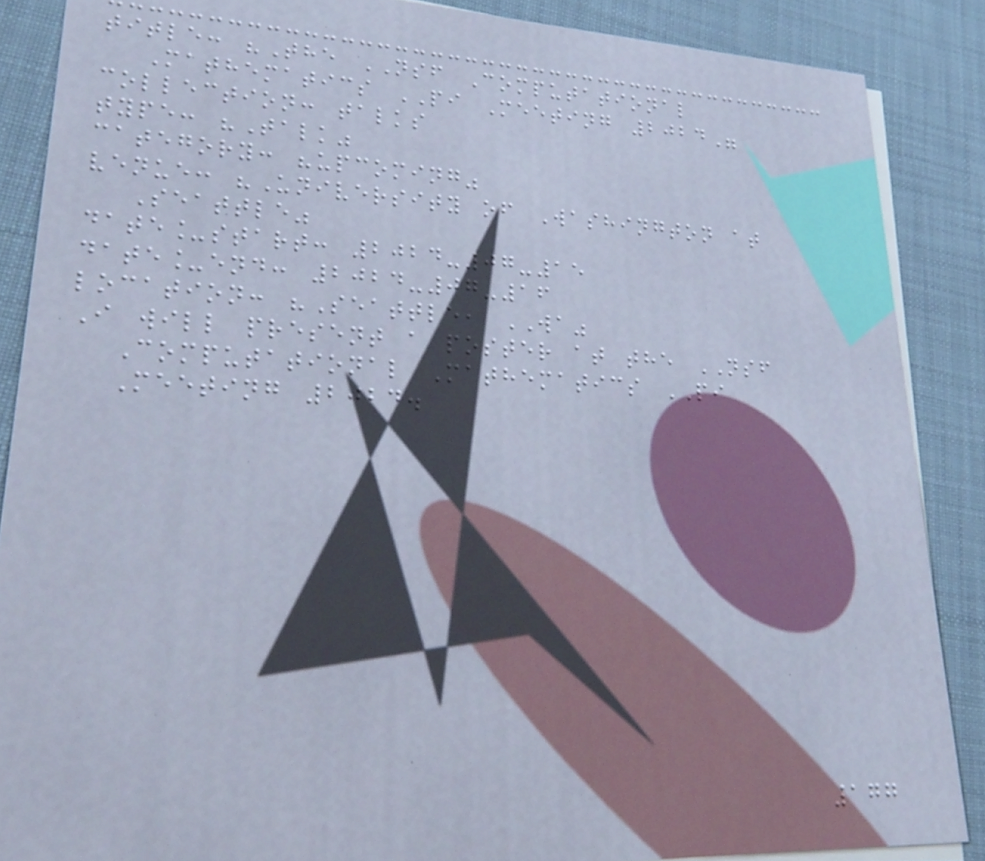title: "The NSF Computational
Mathematics PI Meeting 2024"
collection: talks
type: "Talk"
category: "upcoming"
venue: "University of Washington at
Seattle"
date_start: 2024-07-15
date_end: 2024-07-16
location: "Seattle, WA"
I will present a poster at the NSF
Computational Mathematics PI
Meeting 2024.
177
